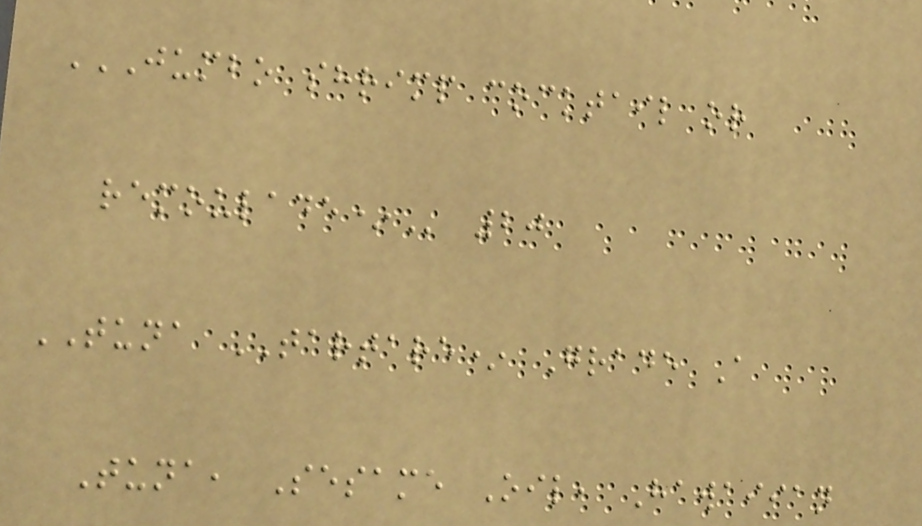JUMBO SHRIMP COCKTAIL OR
REMOULADE* 20
TUNA TARTARE* Grade A
Tuna, Sesame Oil, Hawaiian
